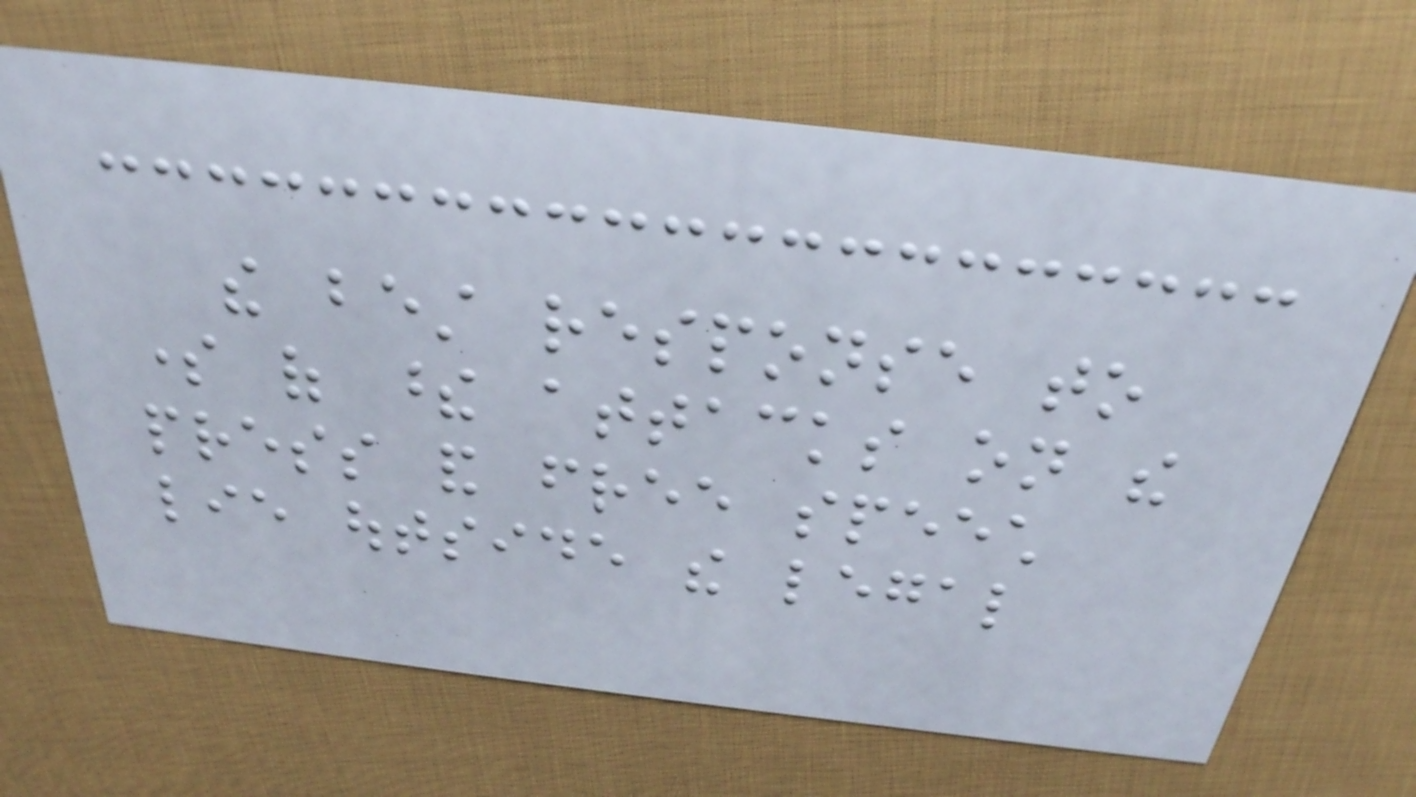the best response to
some of these attacks on the
press and free speech
lie outside the legal
